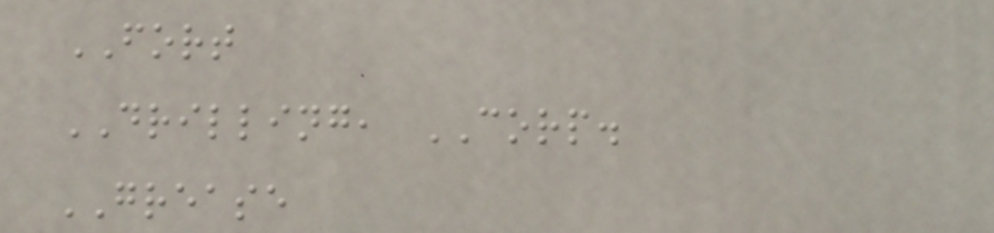FORT
DRILLING, CORP.
GREASE
